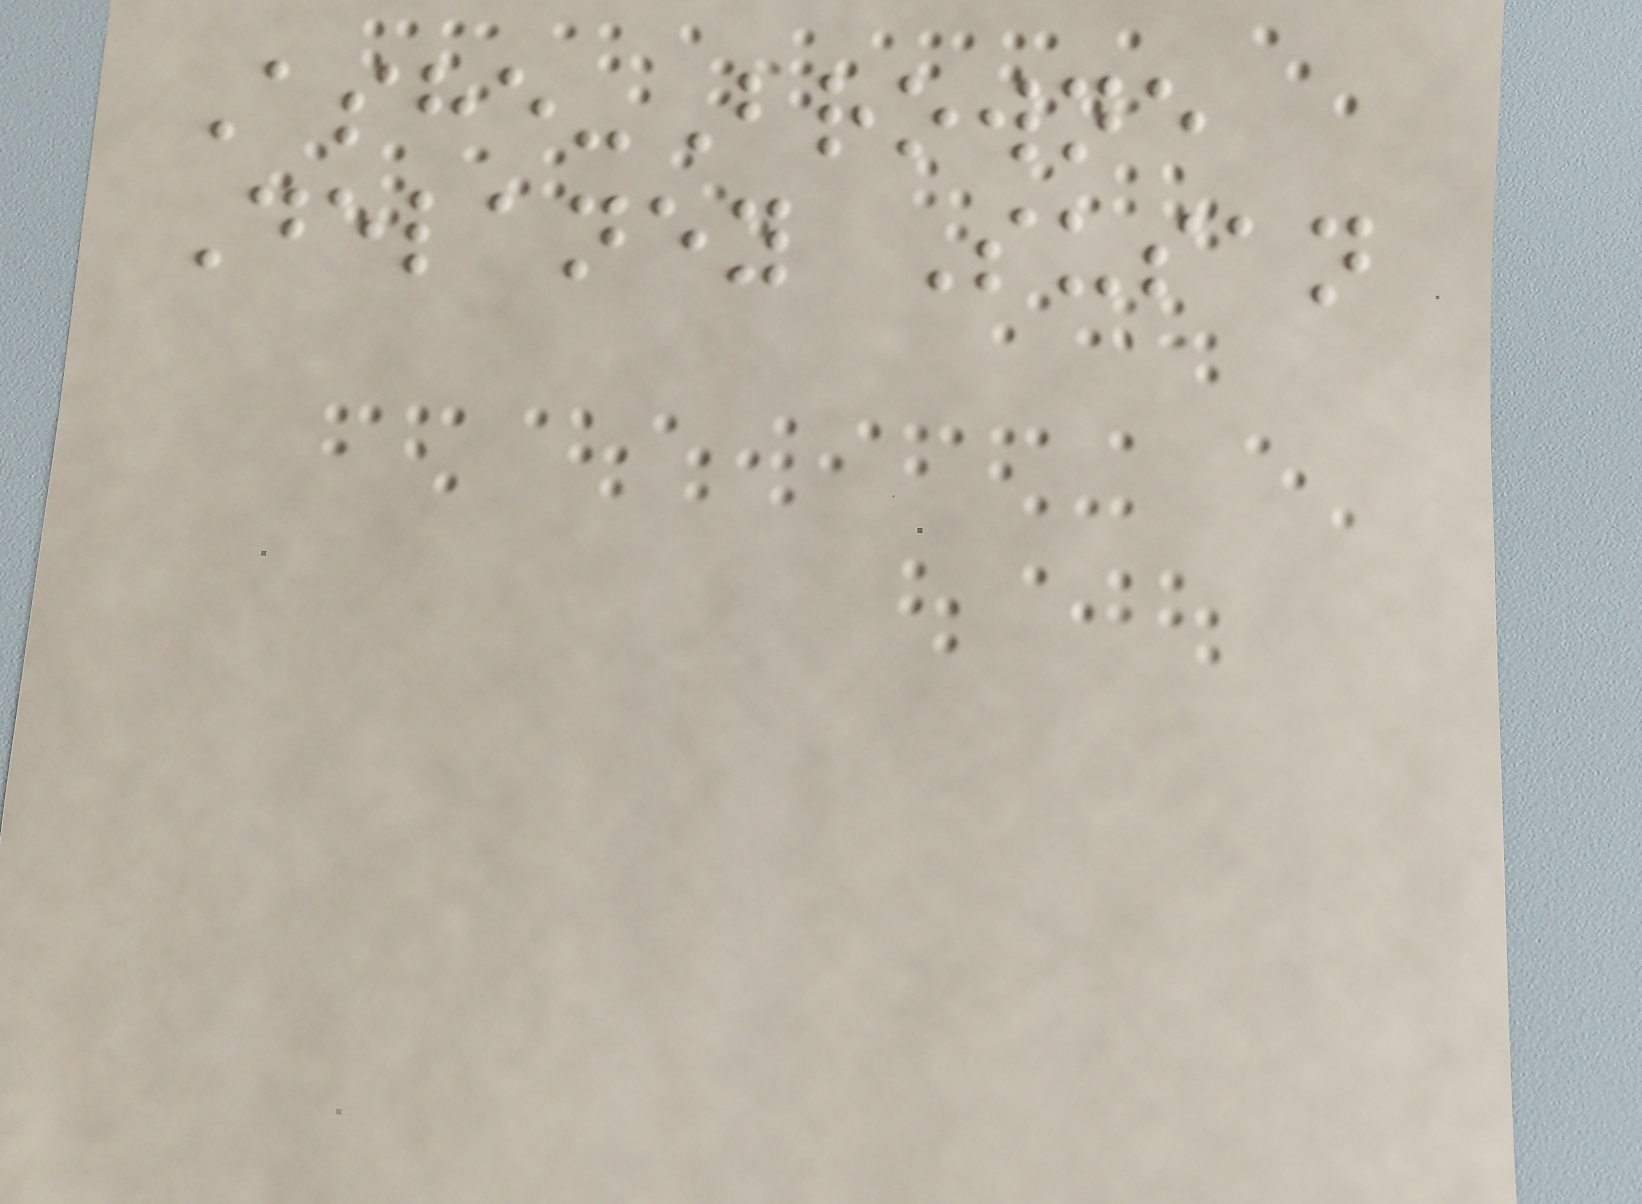Ashe-Browne
Delaney Susan
